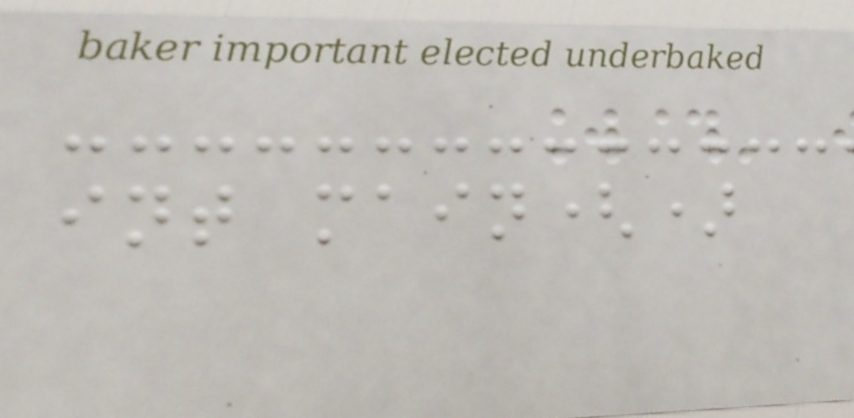int main()
